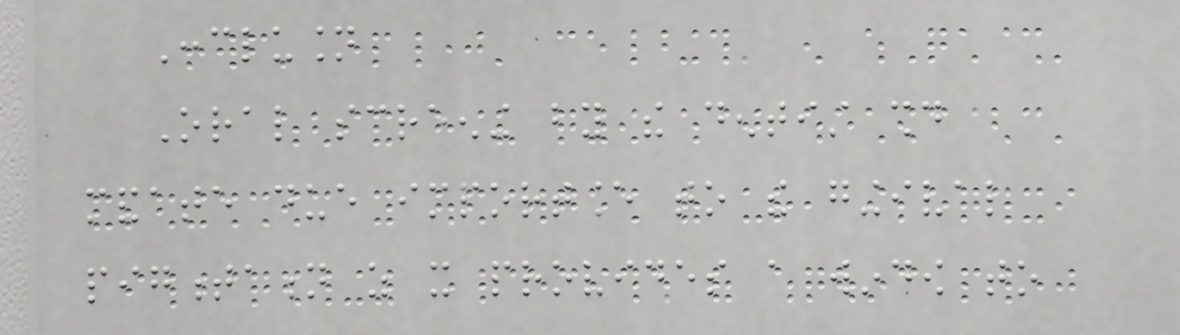Conclusion
Oral screening by the dentist should
mandate due importance to the gingival
pigmentation as it provides a window to
